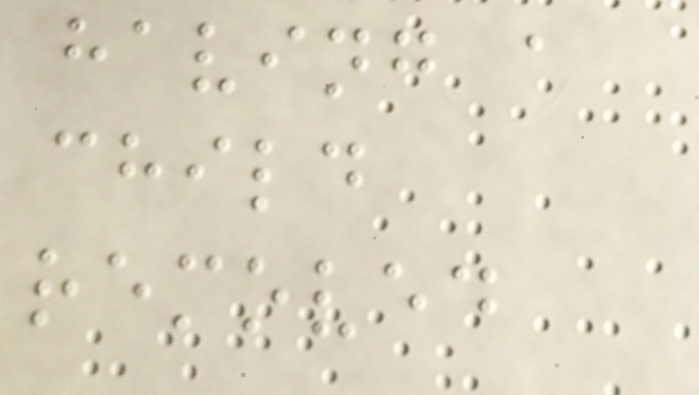having a
child
removed
